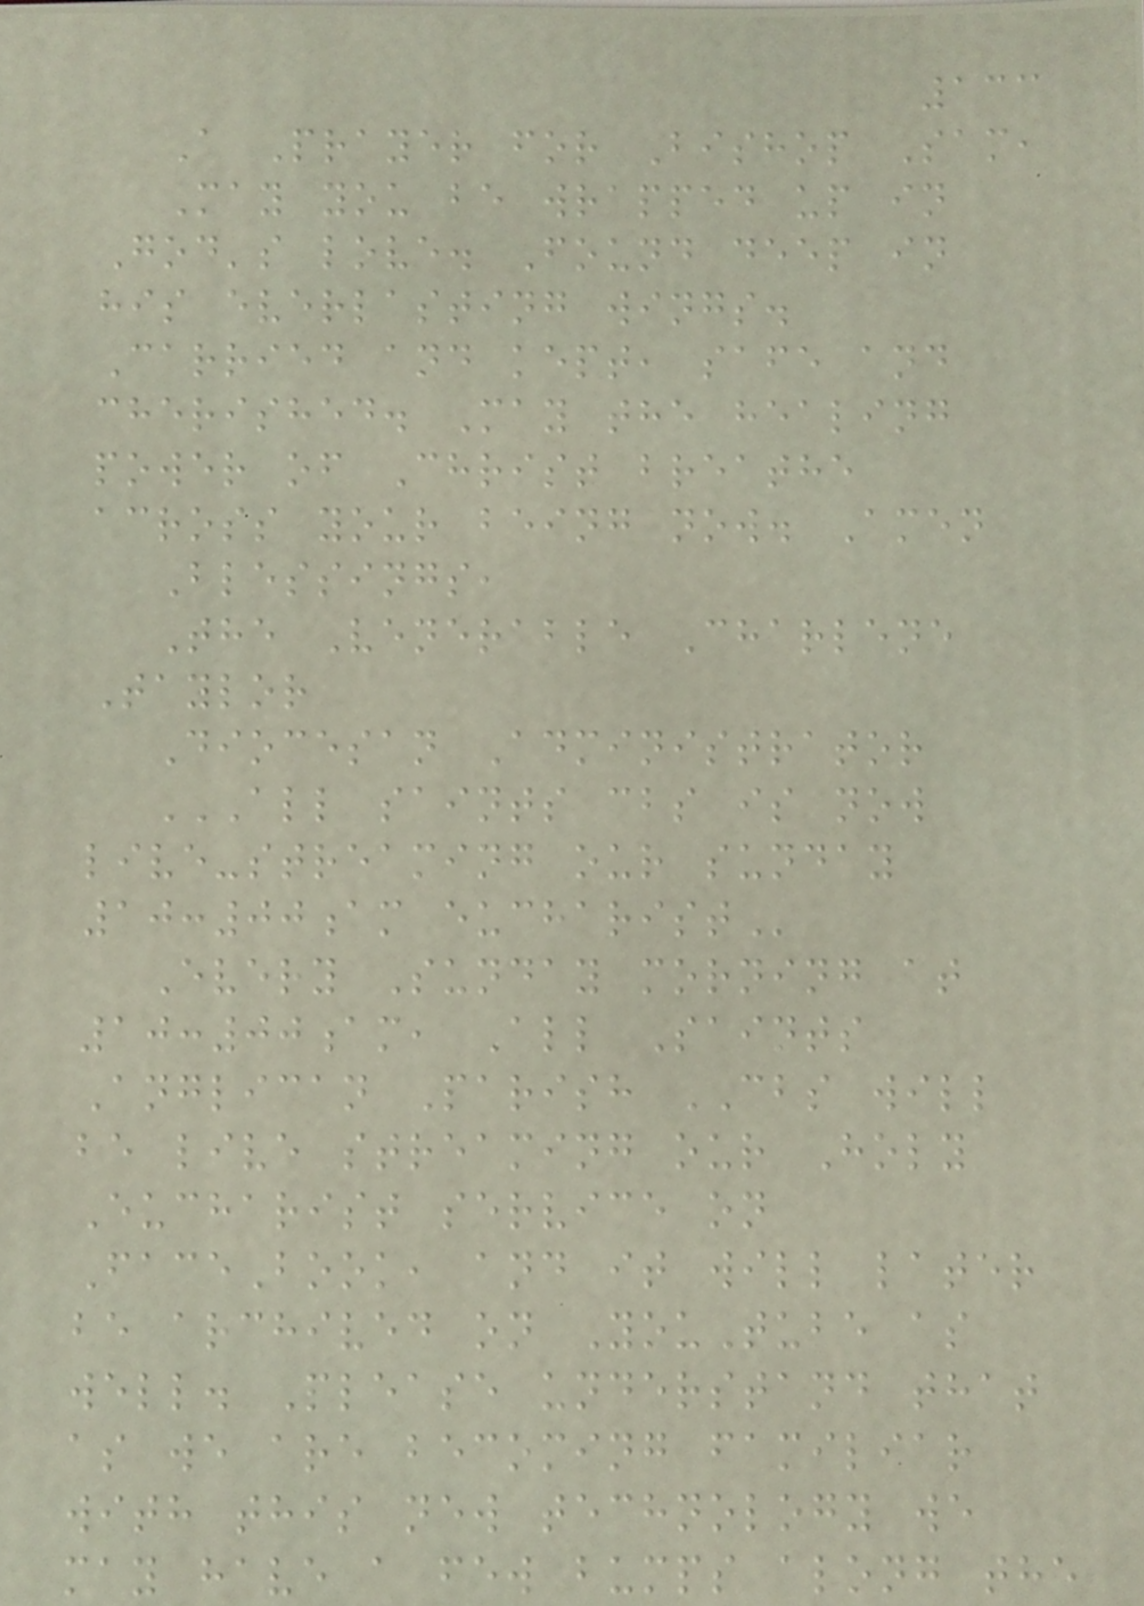133
A Prayer for Bishop Sam,
May you be wrapped up in
God's love. Found deep in
his everlasting wings.
Carried and kept, safe and
cherished. May the healing
power of Christ breathe
across your being now. Amen
Blessings,
The Venerable Charlene
Taylor
Diocesan Administrator
ALL SAINTS CBS IS NOW
LIVE-STREAMING OUR SUNDAY
10:00AM EUCHARIST
Every Sunday morning at
10:00am, All Saints
Anglican Parish CBS will
be live streaming our Holy
Eucharist service on
FaceBook, and it will later
be archived on YouTube as
well. Please understand that
as we are becoming familiar
with this new technology we
may have a few bumps along the
